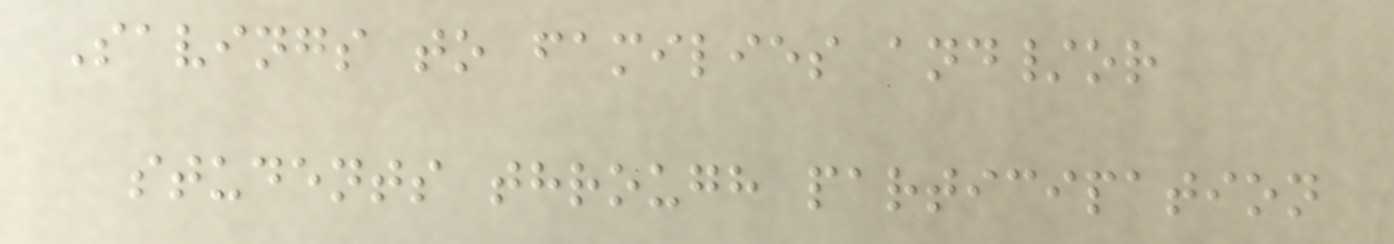Savings to families and/or
students through participation
